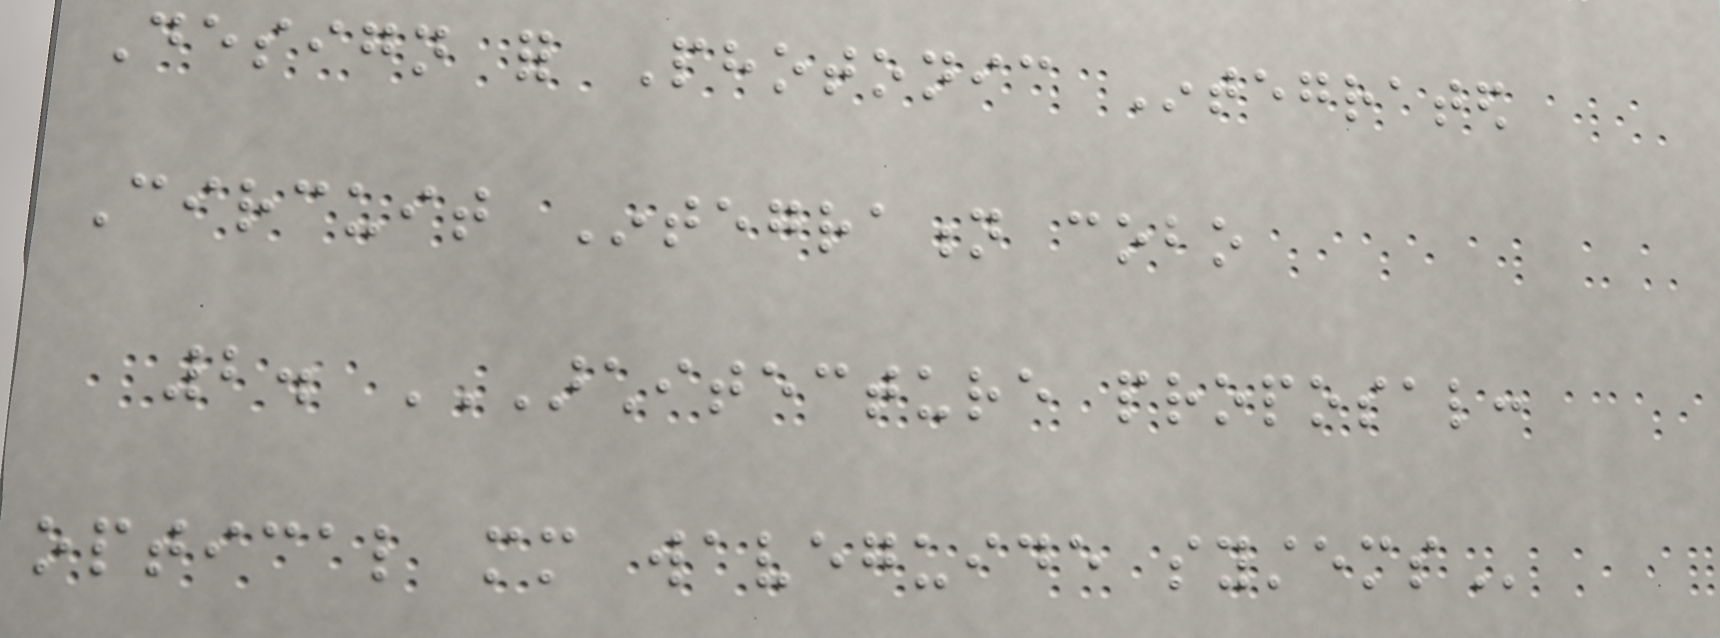Design for Photonic Integrated
Circuit Integration cobo
2. ARCHITECTURE PROPOSAL:
OPTICAL MM WAVEGUIDE SYSTEMS
